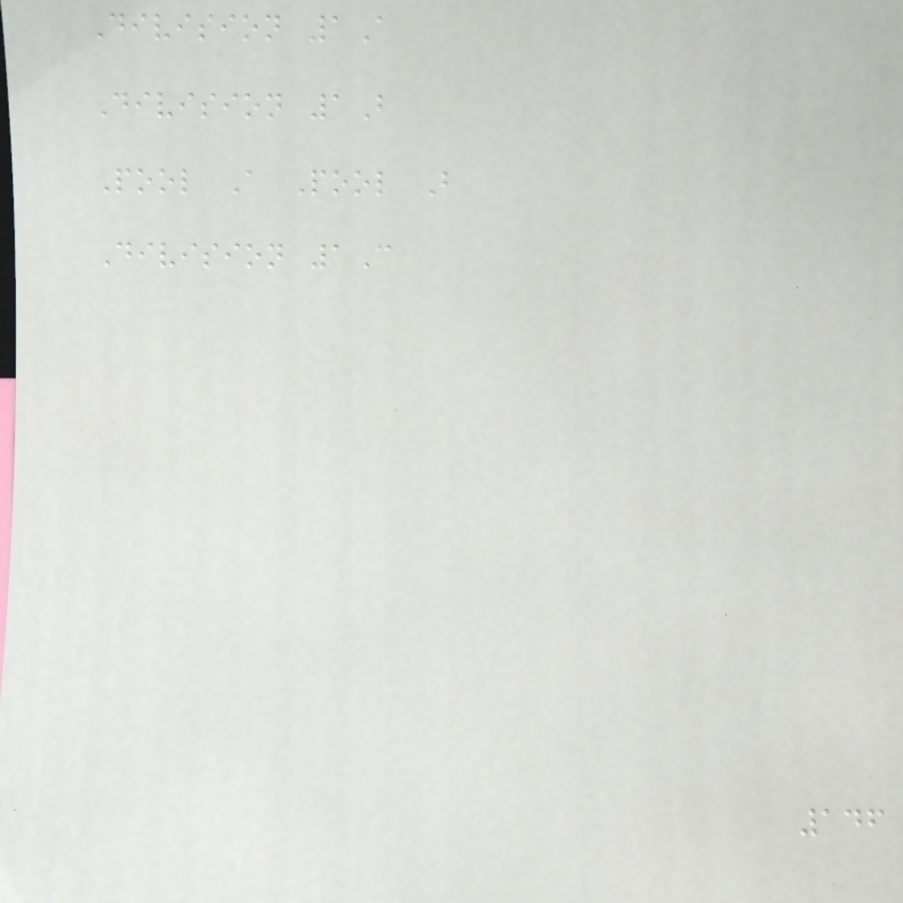Division 1A
Division 1B
Pool A Pool B
Division 1C
146
